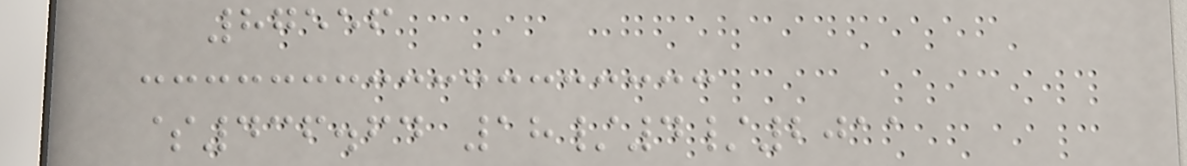87556
$436.64 18/4/2011
